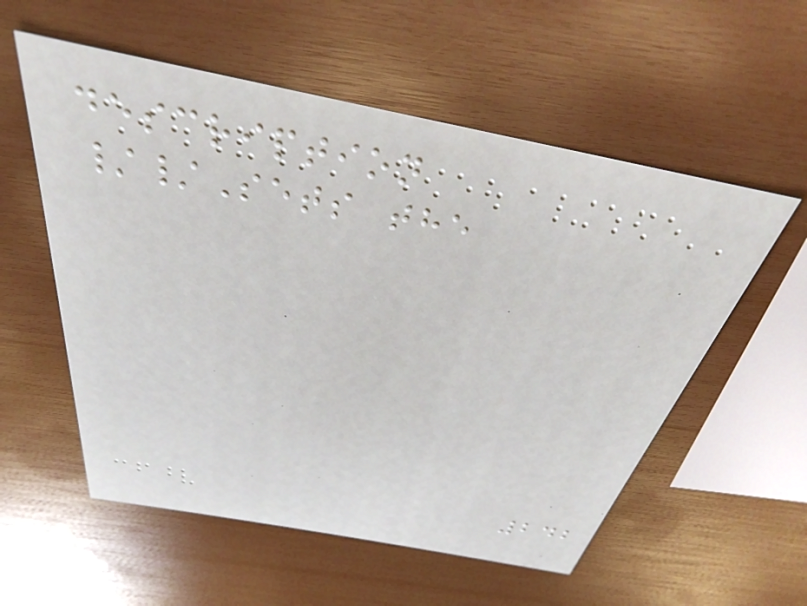description
//Sets the
242
